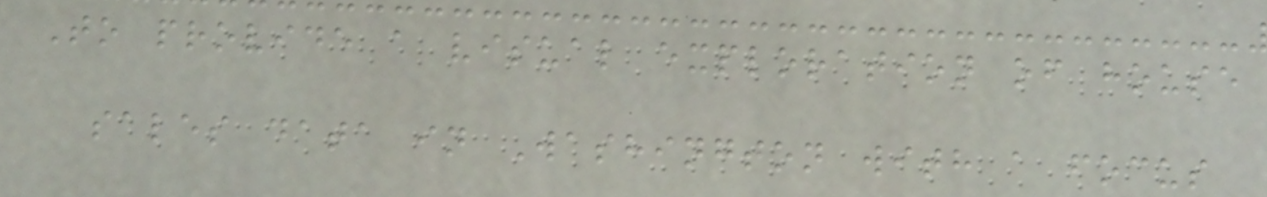To provide a visual exploration of house
sales data in Washington with a focus
